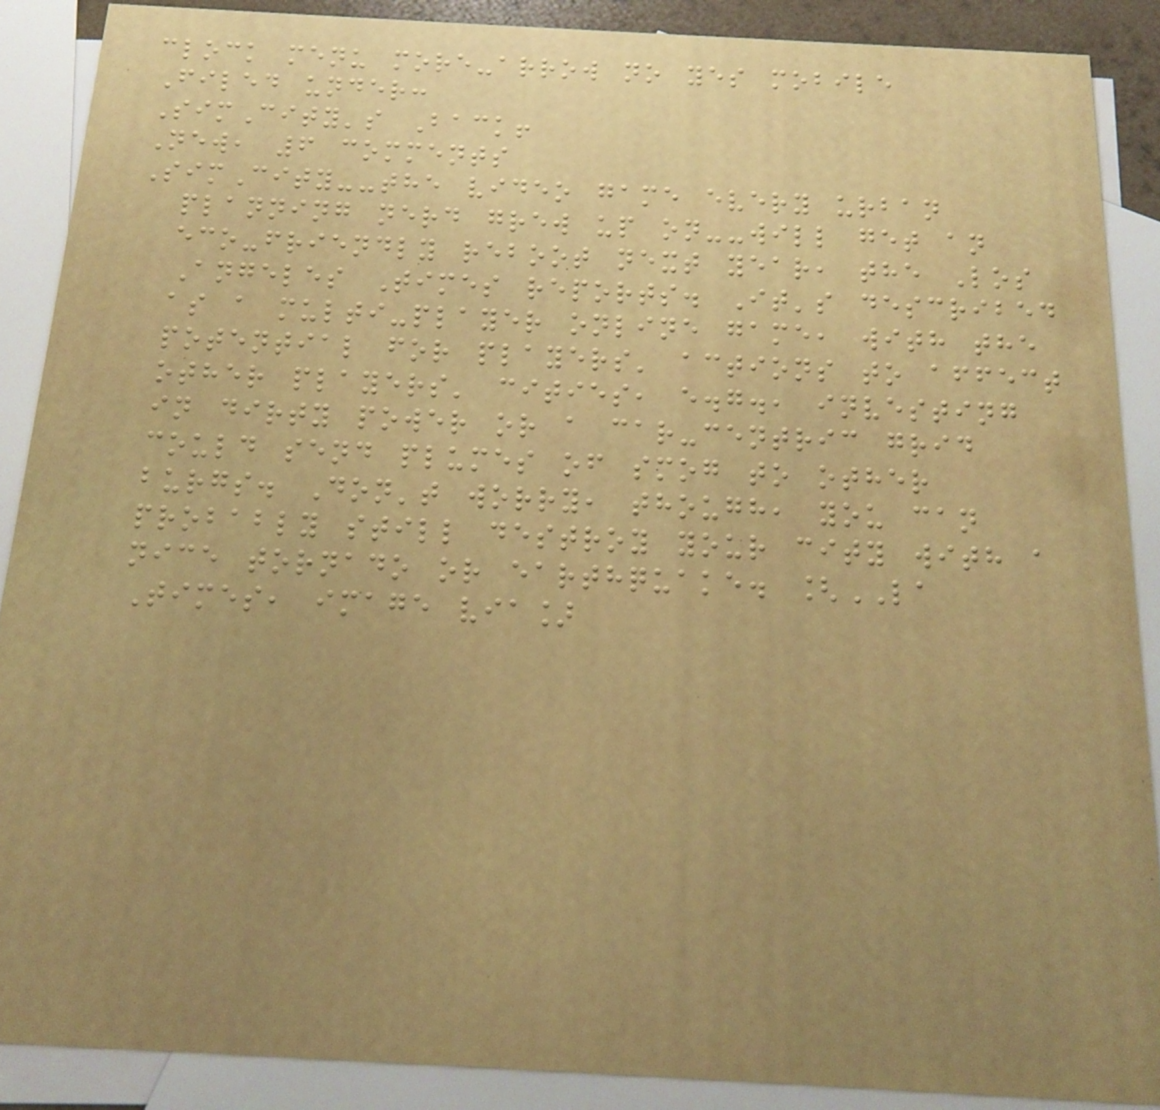clock menu more-arrow no yes mobile
Filed under:
SimCity's Back!
New, 6 comments
SimCity--the video game every urban
planning nerd grew up on--will get an
eco-friendly reboot next year, the Los
Angeles Times reports. It's described
as a multi-player online game, with the
potential for players' actions to affect
other players' cities, e.g., investing
in dirty power or a car-centric grid
could send plumes of smog to other
burgs. Don't worry, though, you can
probably still destroy your city with a
nice tornado or earthquake. [LA
Times, image via]
